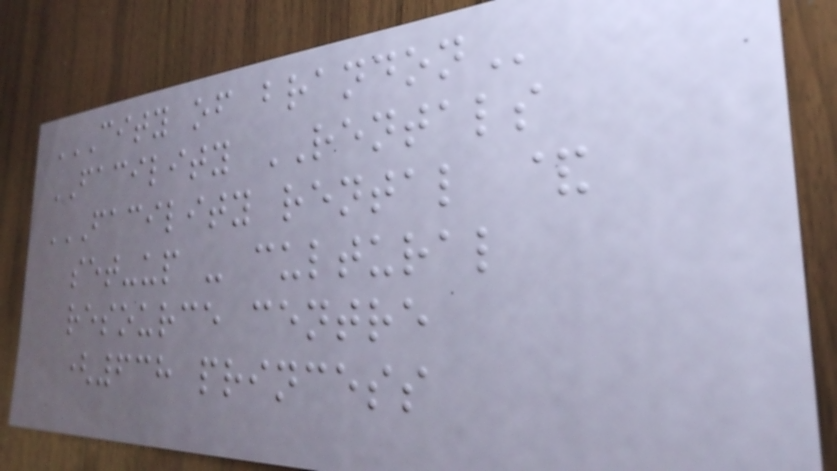CITY OF BRANDON
FACILITY RENTALS
FACILITY RENTAL &
SET-UP - CULTURAL
RESOURCE CENTRE
(638 PRINCESS
